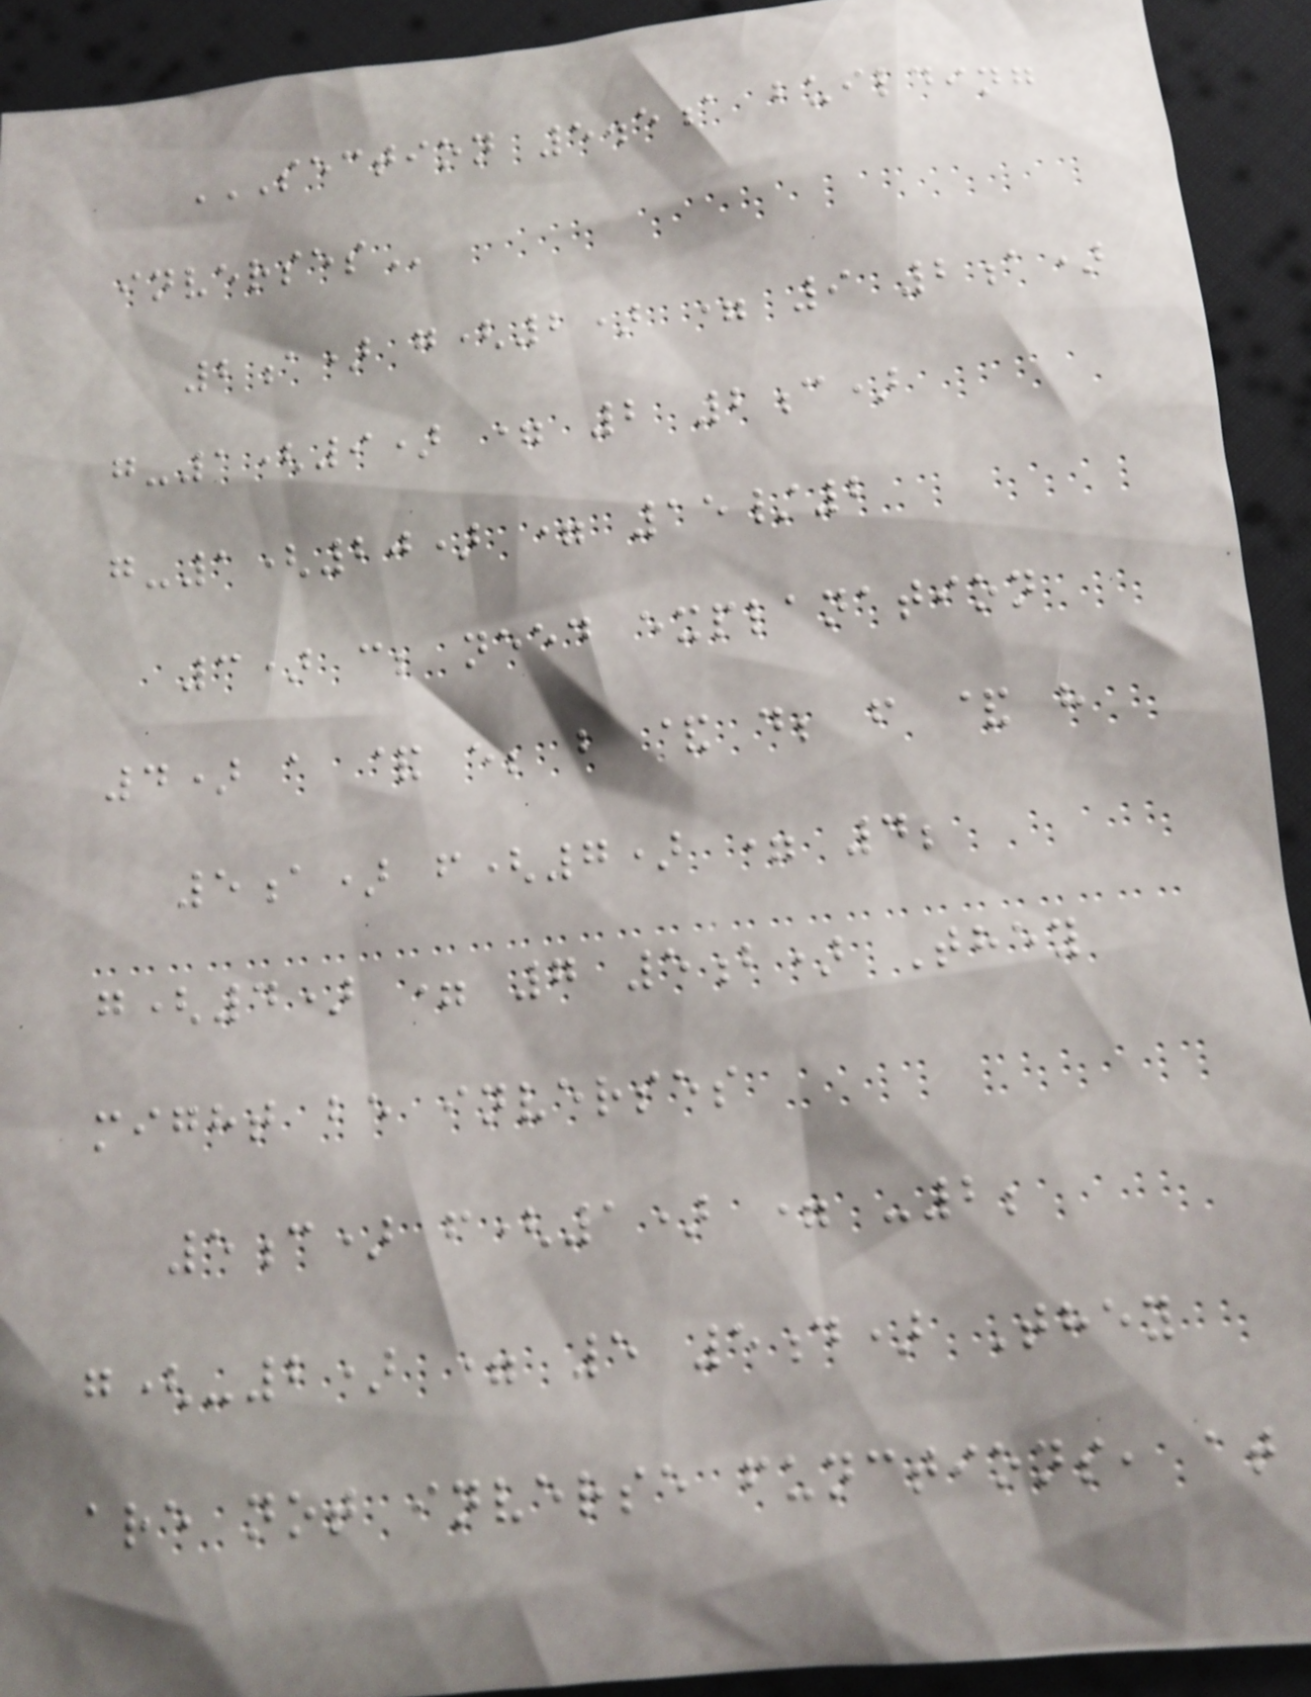SECTION 5.5A BUILDING
INVERSES
2a) g(2) = 9 2a)
g-1(9) = 2 2c)
g-1(20) = 15/2
3) c; need explanation
4) a & e; b & d; f & h
5a) f(7) = 4;
g(4) = 7 5b) They
might be inverses
5c) f(1) = -2;
g(-2) = 5 5d) They
are not inverse functions, at
